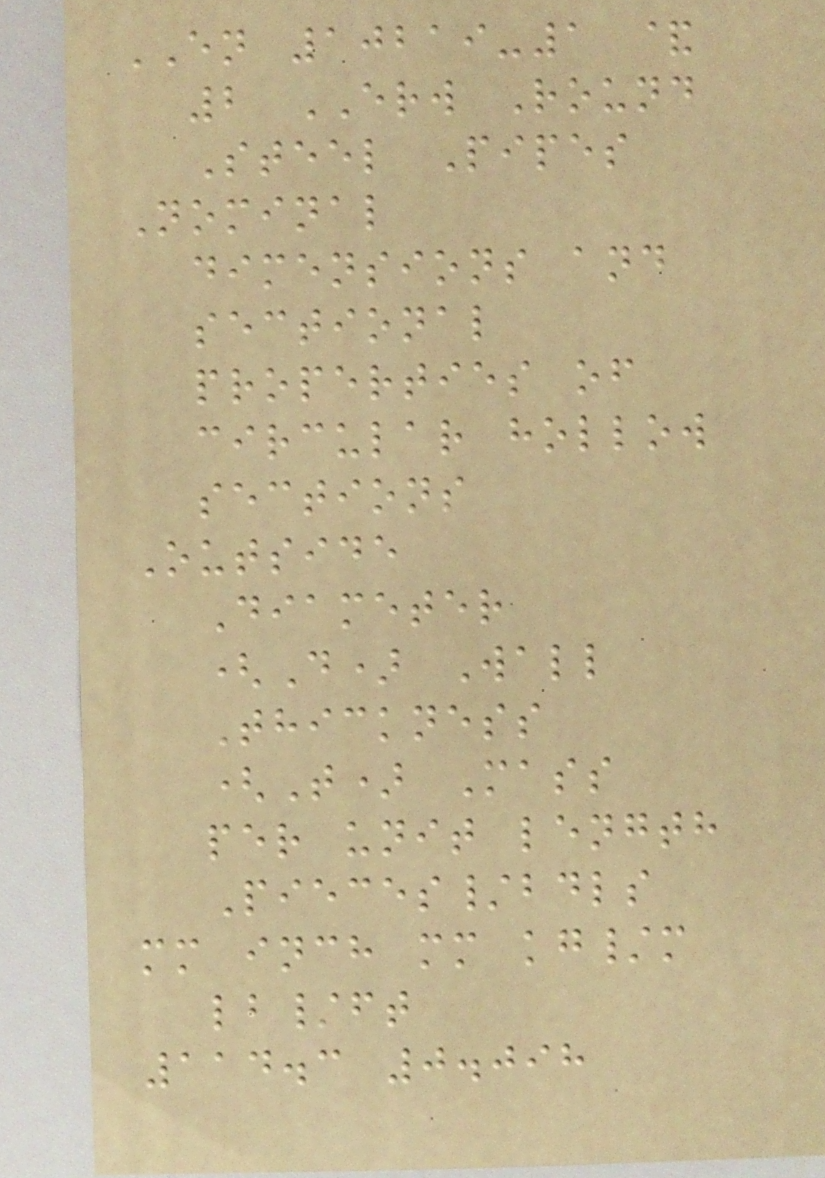EN 10219-1 &
2 ERW Round
Steel Pipes
Nominal
dimensions and
sectional
properties of
circular hollow
sections
Outside
Diameter
(D) Wall
Thickness
(T) Mass
per unit length
Pieces/bdls
mm inch mm kg/m
lb/ft
114.3 0.098
